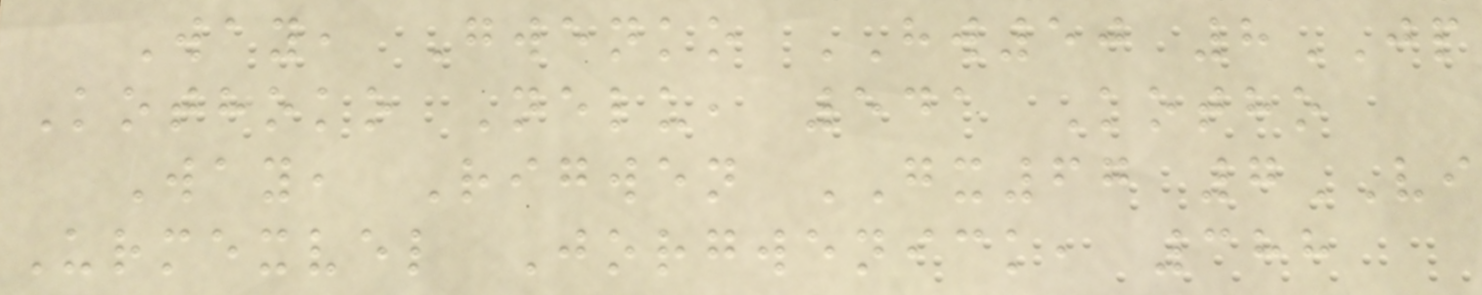Way, Gwenko HW50 8JP
Kothoko Nelu, 541 Kotho
Way, Rigwen GX67 7VI
Urmexvel Jorgwenick, 388
